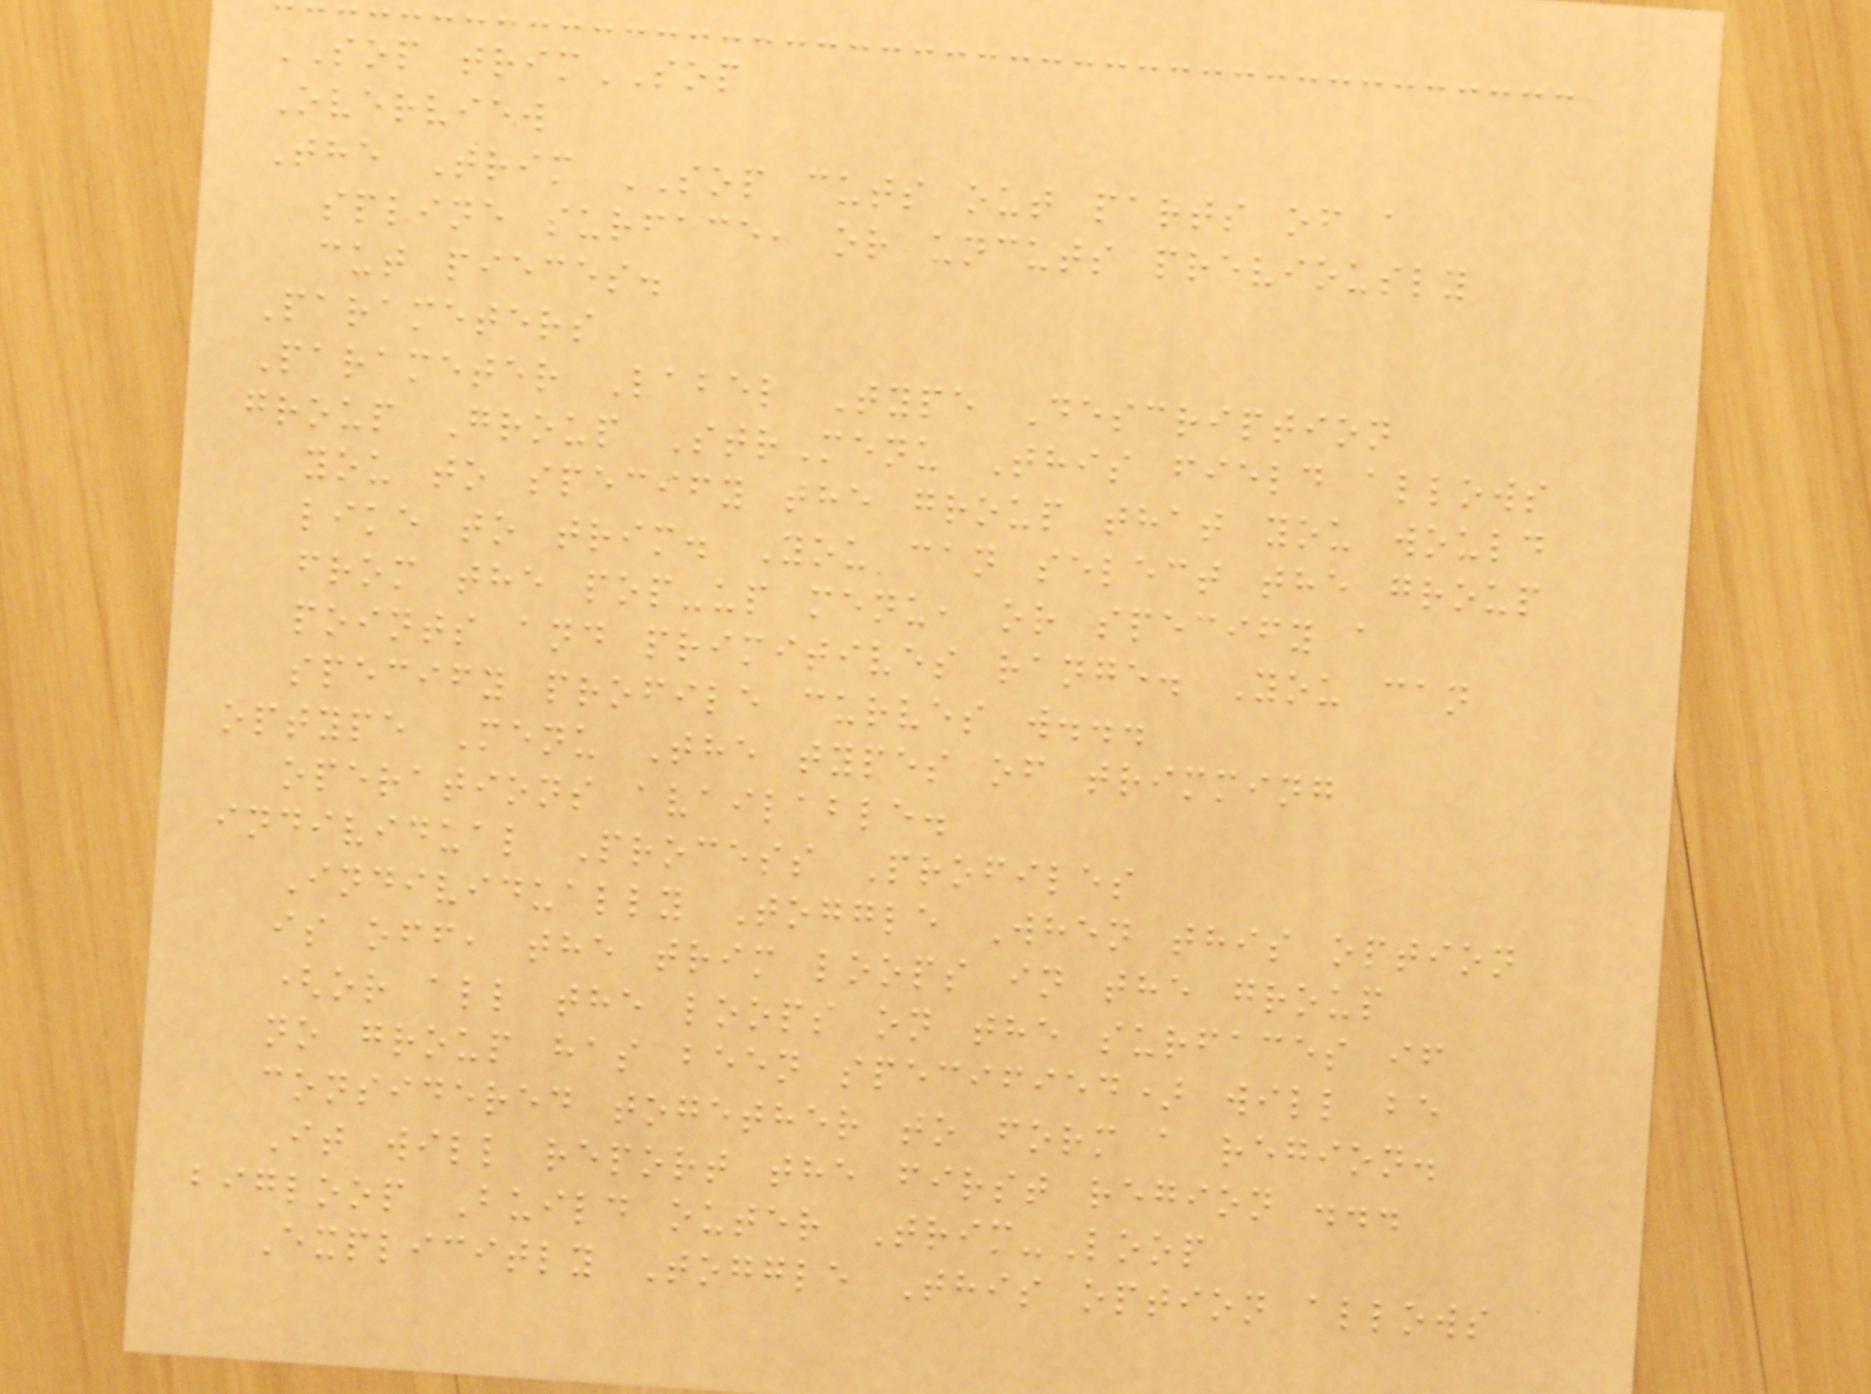SOP trimSOP
Overview
The Trim SOP cuts out parts of a
spline surface, or uncuts previously
cut pieces.
Parameters
Parameter Label Type Description
group Group StrMenu This field allows
you to specify the group that you would
like to trim. You can select the group
from the pop-up menu, or specify a
points and primitives range. You can
specify profile curves w...
optype Menu The types of trimming
operations available.
individual Process Profiles
Individually Toggle When this option
is off, the trim loops in the group
(or all the loops on the surfaces if
no group has been specified) will be
considered together to form a region.
It will report the first region ...
bigloop Build outer Trim-Loop
Explicitly Toggle This option allows
